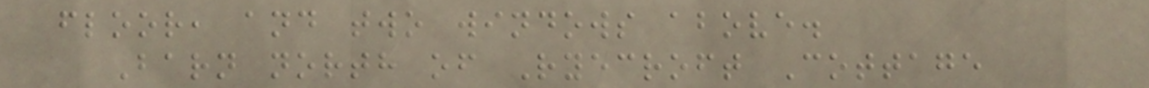floor, and two windows above.
Barn north of Ryecroft Cottage
